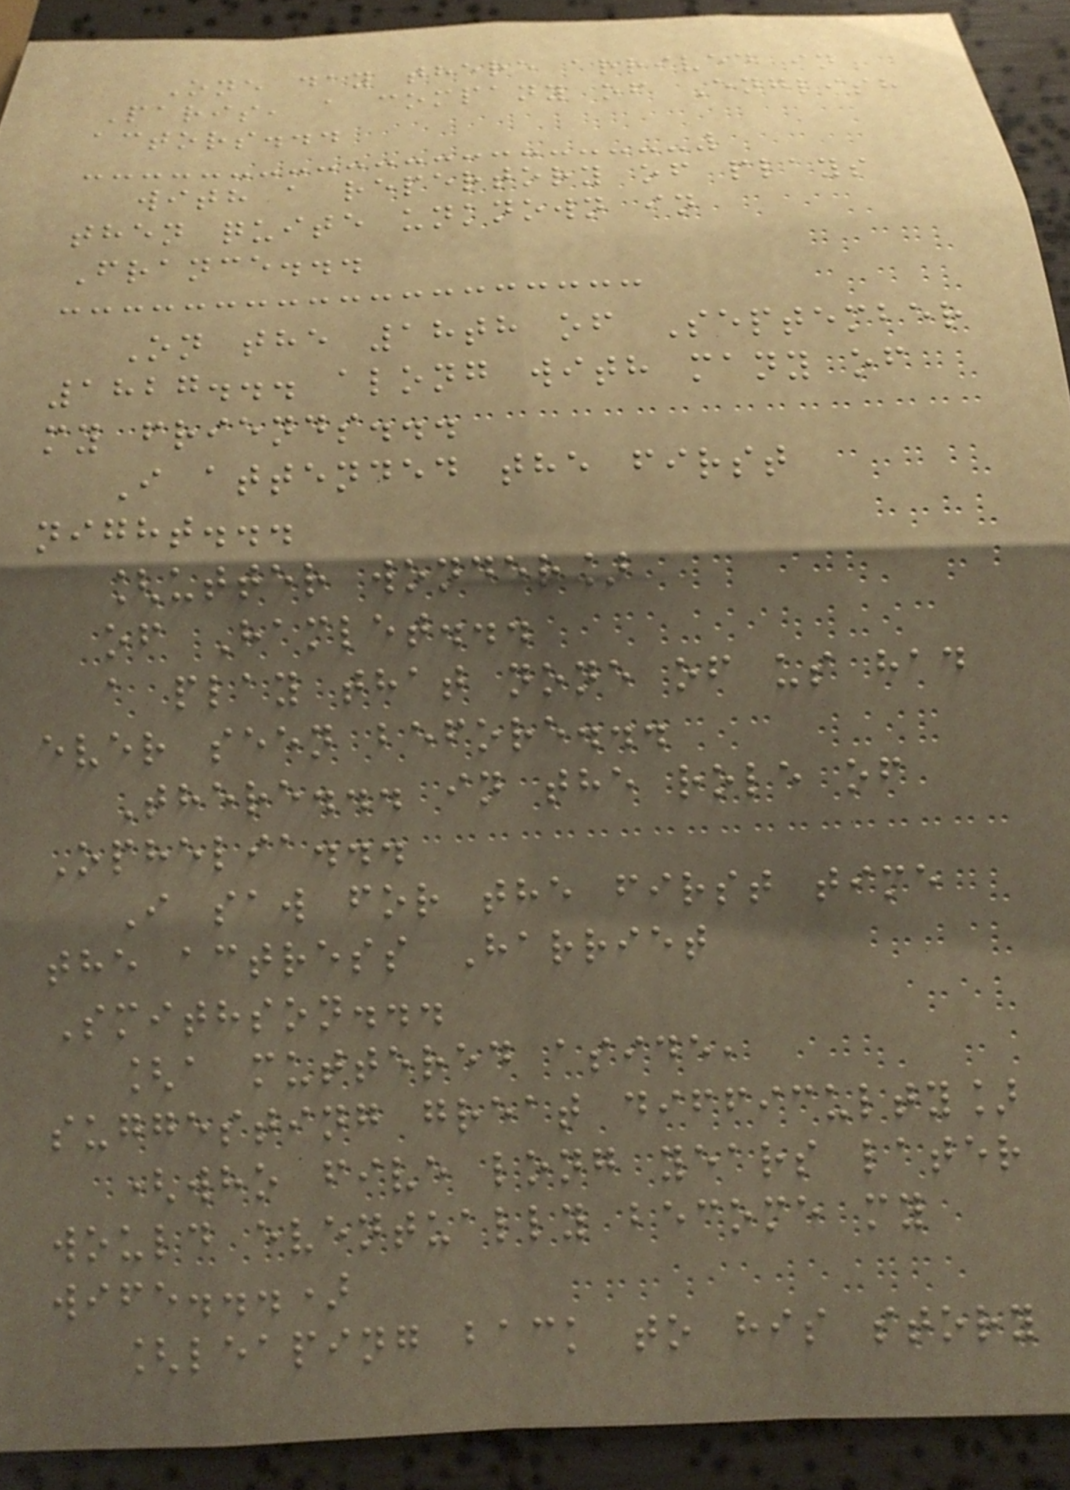One day there arrived in
Paris, a company of English
actors...
with a repertory of plays
then quite unknown in
France...
On the 18th of September
1827... along with many of
my friends...
I attended the first
night...
[utter wonder]
of Hamlet...
a play that none of us had
ever seen before...
There... in the role of
Ophelia...
I saw for the first time
the actress Harriet
Smithson...
[a muttered aside,
suggesting great difficulty]
(who five long years later
would eventually become my
wife...)
[leaping back to his story
